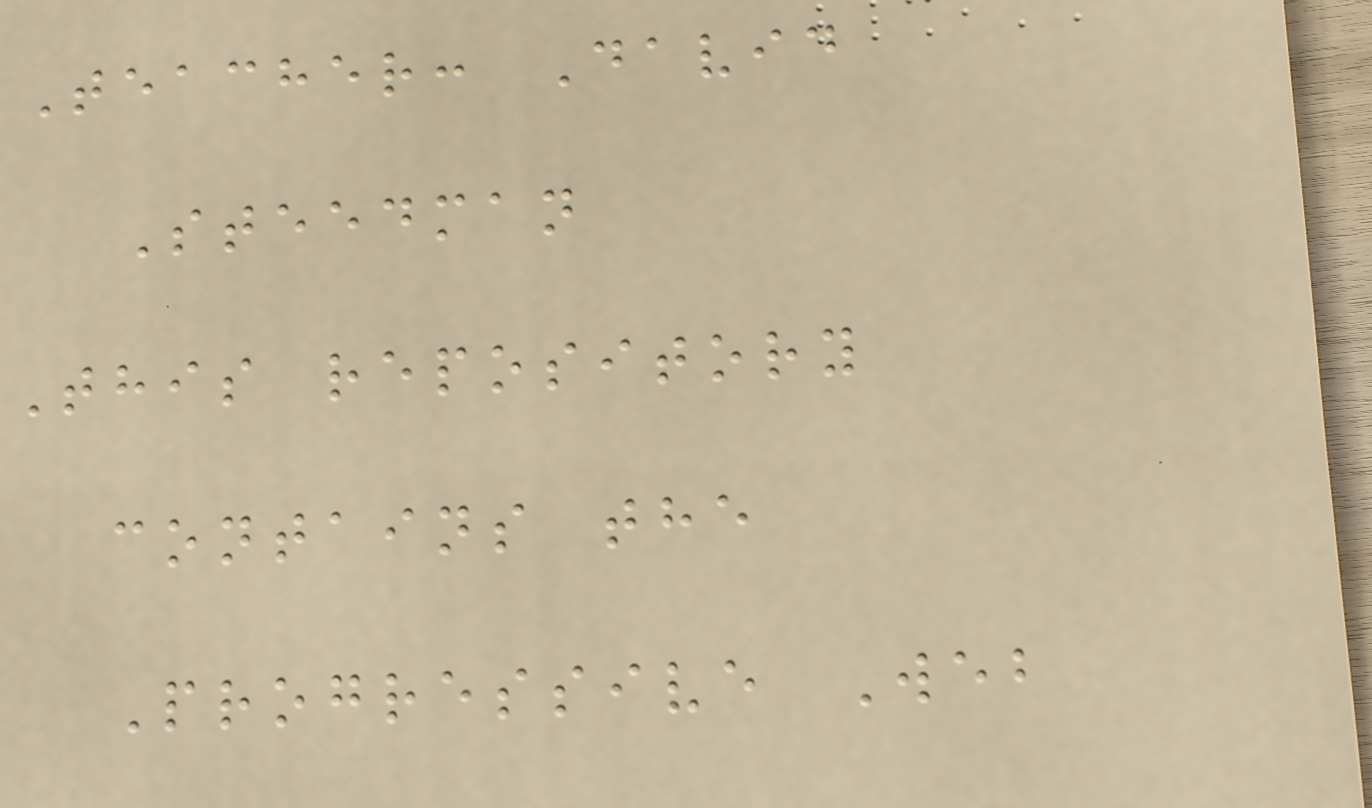Teacher: David
Steedman
This repository
contains the
Progressive Web
